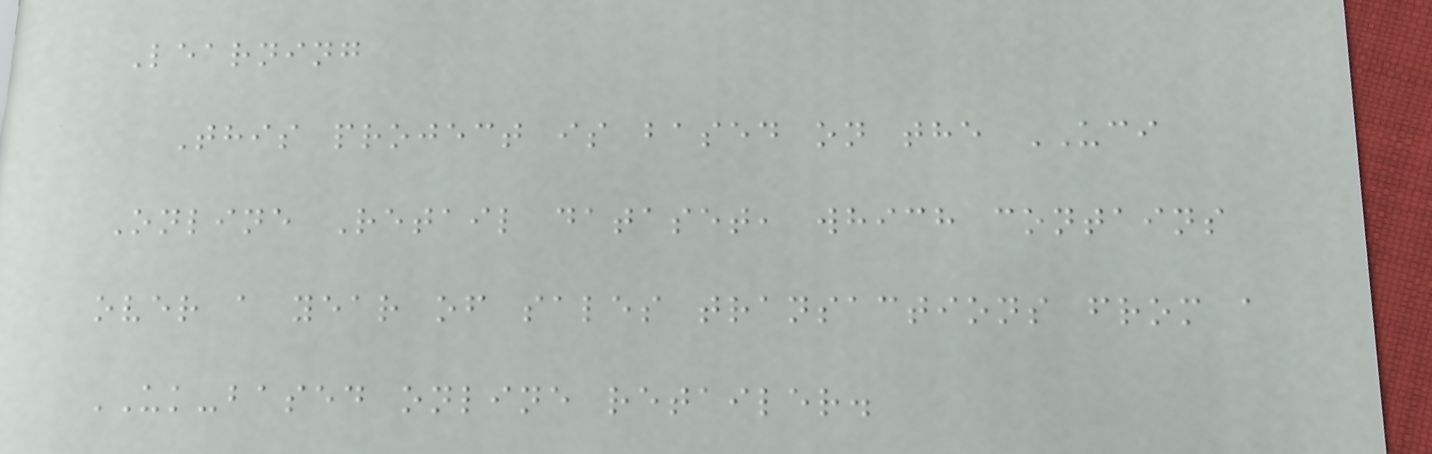Learning
This project is based on the UCI
Online Retail dataset, which contains
over a year of sales transactions from a
UK-based online retailer.
